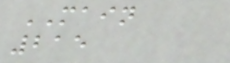MAIN
215
